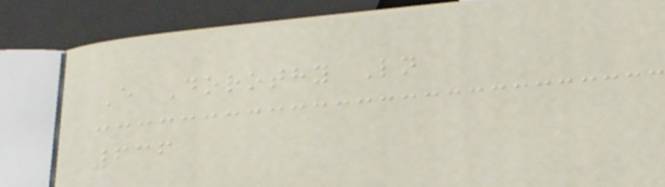E Dorothy Ln
636
